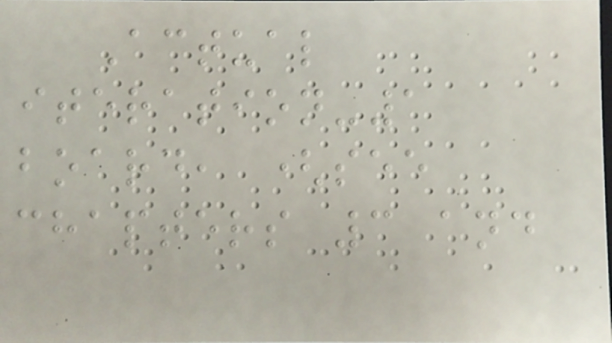Actual
iteration-1
board, (see
chapters 3 and
